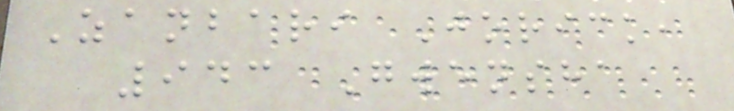Zanbari Jorick,
943 Gwensha
